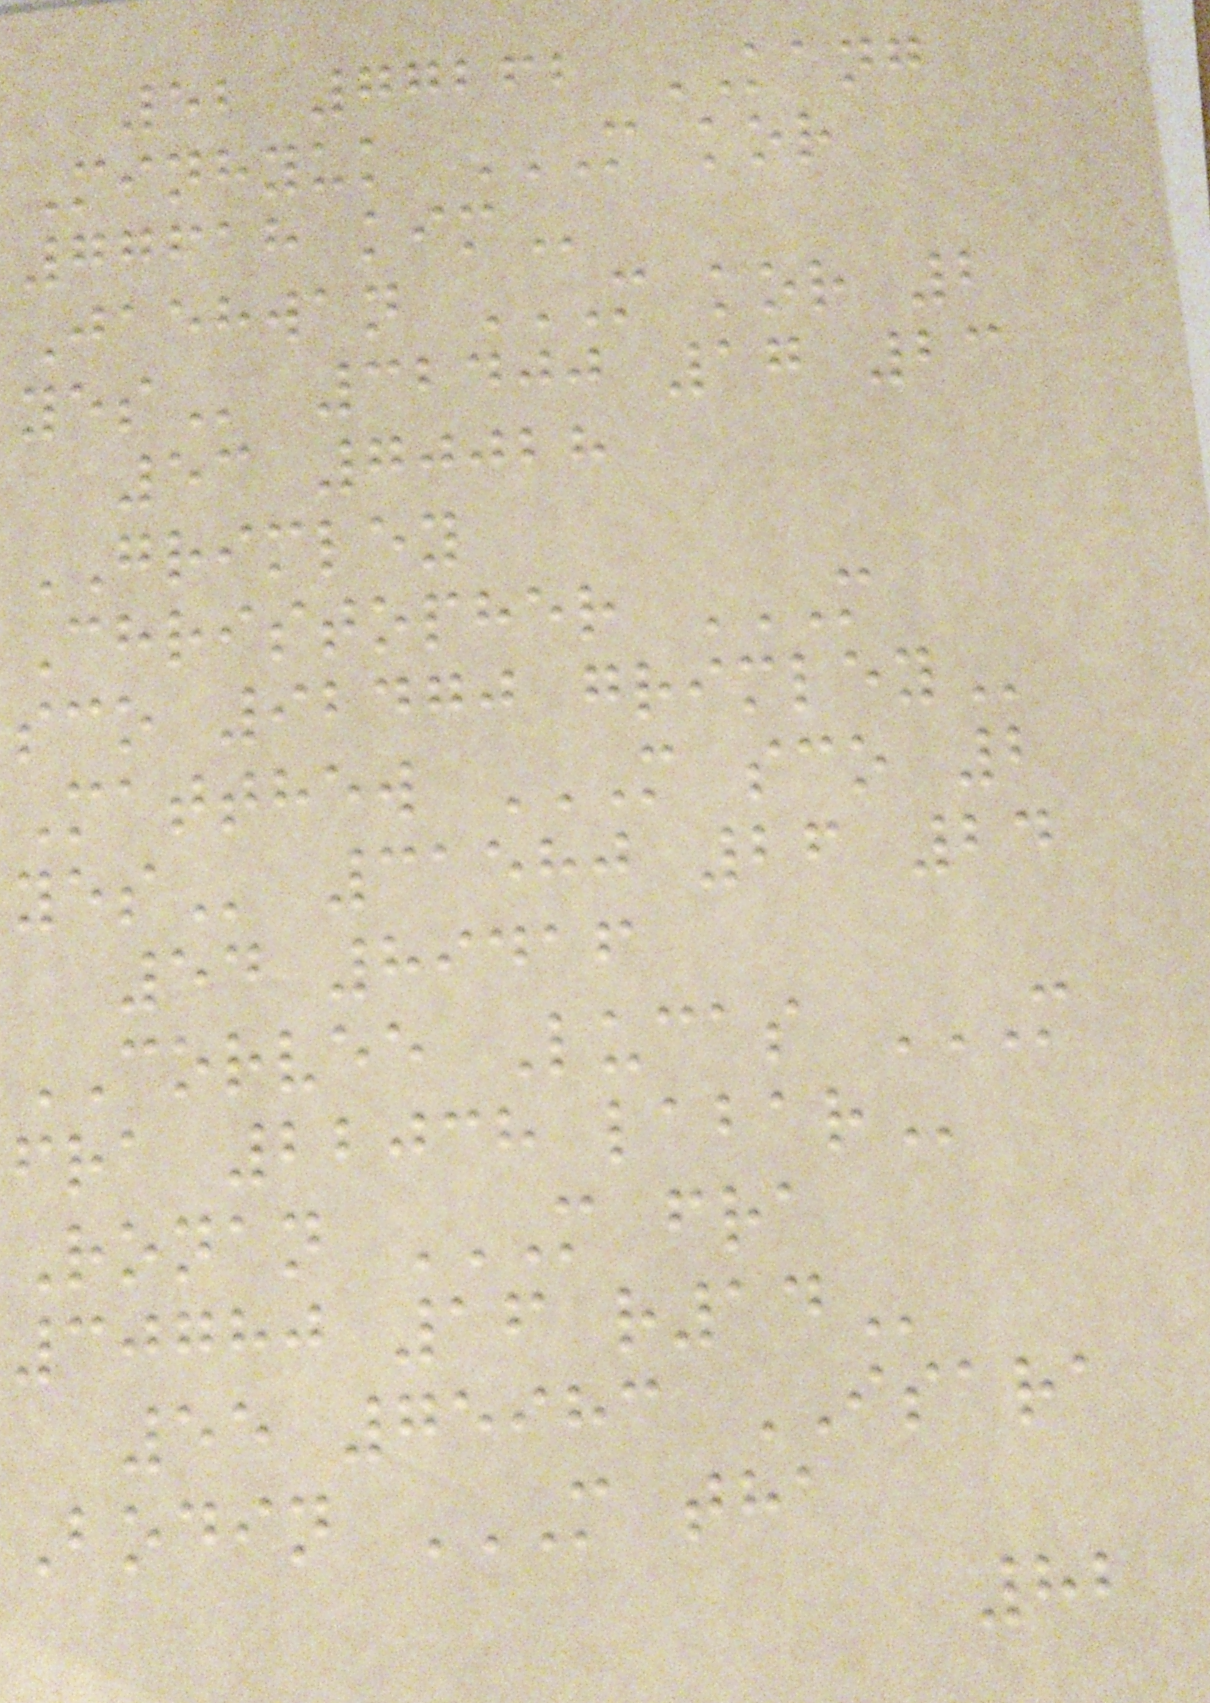52 77262 KANG
Minhyuk M KOR
77618 KIM
Jaehwan M KOR 2
YES 32400 17 23
53 70028
GRIMLEY
Christopher M
SCO 92470 GRIMLEY
Matthew M SCO 2
YES 31580 26 24
54 89416
CORVEE Lucas M
FRA 22038 LABAR
Ronan M FRA
30780 16 R14
55 75983 ISARA
Bodin M THA
82
